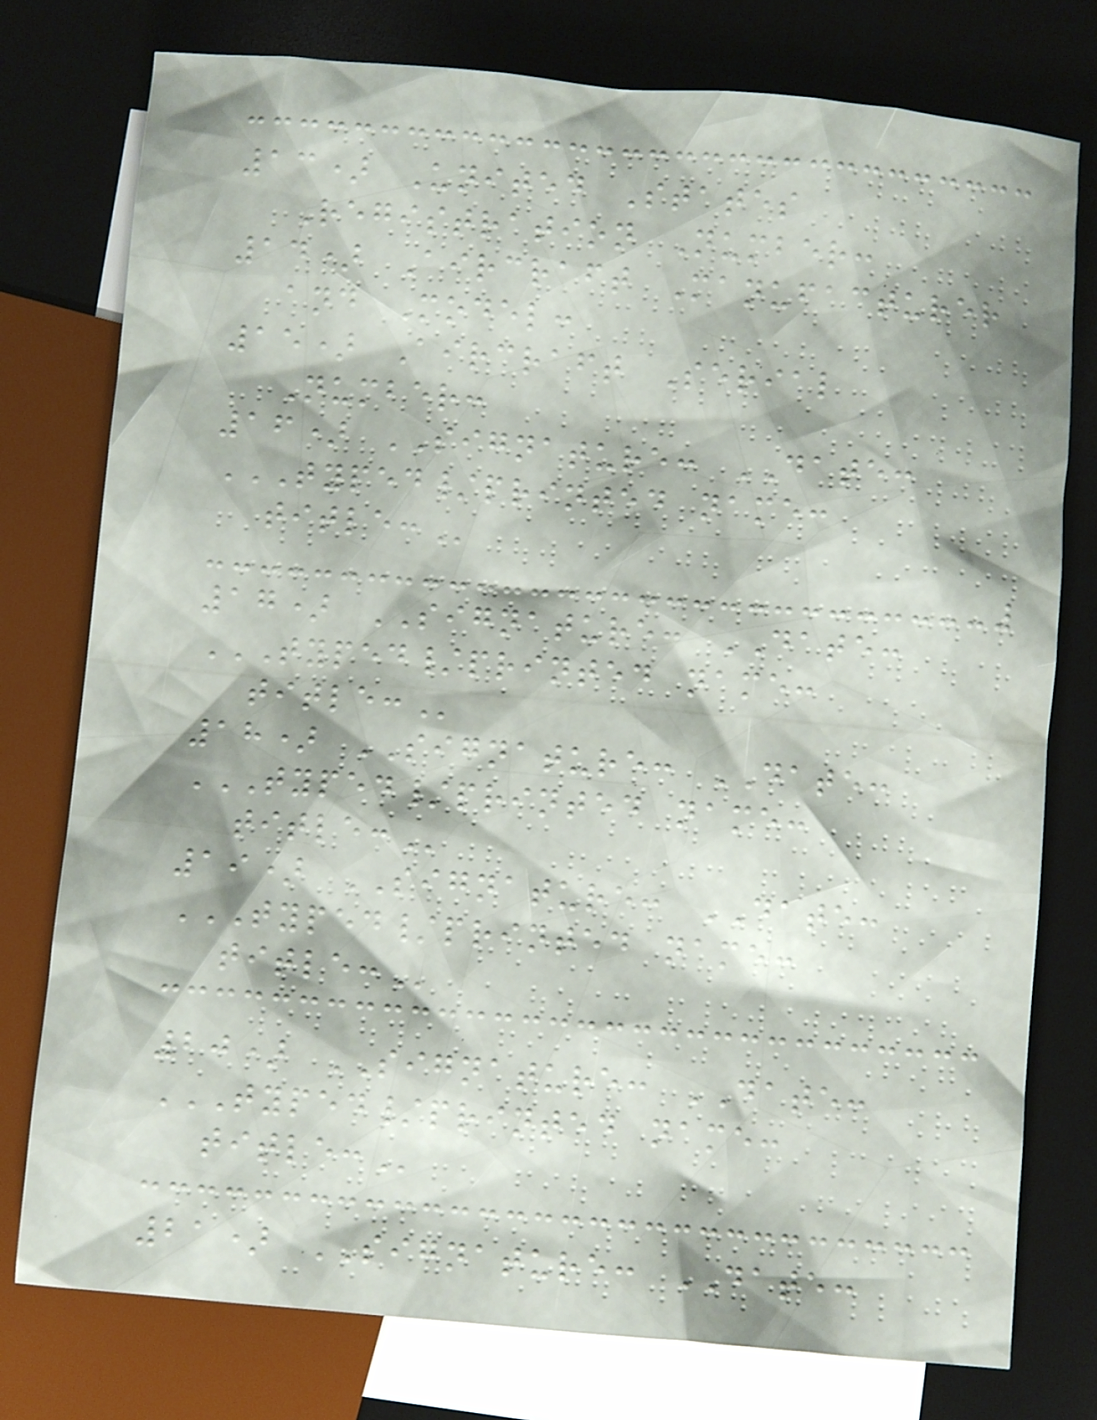13) United States
Registration Number:
14) Aircraft Manufacturer
and Model:
15) Aircraft Serial
Number:
16) SIGNATURE: DATE:
TYPED/PRINTED NAME:
TITLE:
17) SIGNATURE: DATE:
TYPED/PRINTED NAME:
TITLE:
18) SIGNATURE: DATE:
TYPED/PRINTED NAME:
TITLE:
19) SIGNATURE: DATE:
TYPED/PRINTED NAME:
TITLE:
20) SIGNATURE: DATE:
TYPED/PRINTED NAME:
TITLE:
21) SIGNATURE: DATE:
